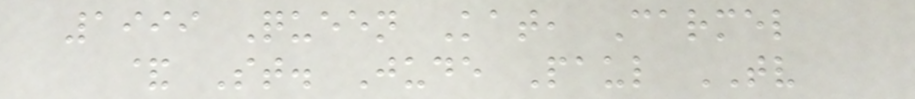1999 Queen Kat, Carmel
& St. Jude Paul TV
